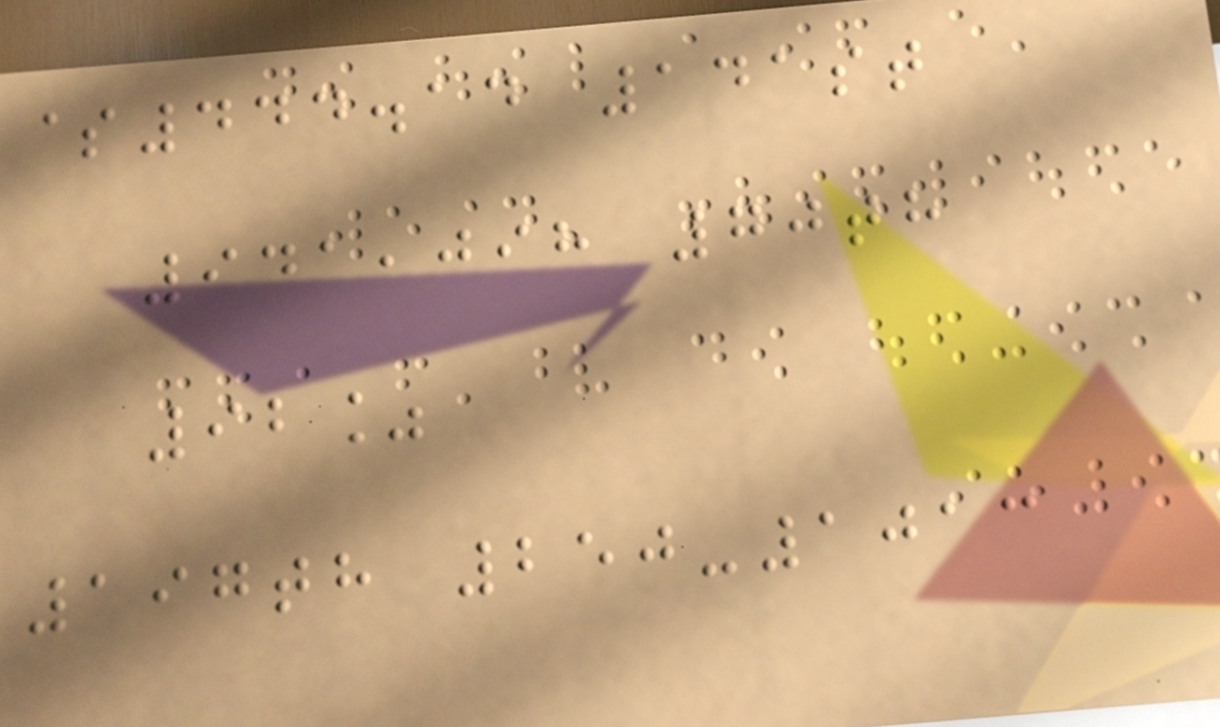$444.14 141st
941,098 70th
92%
197th 250-1013
